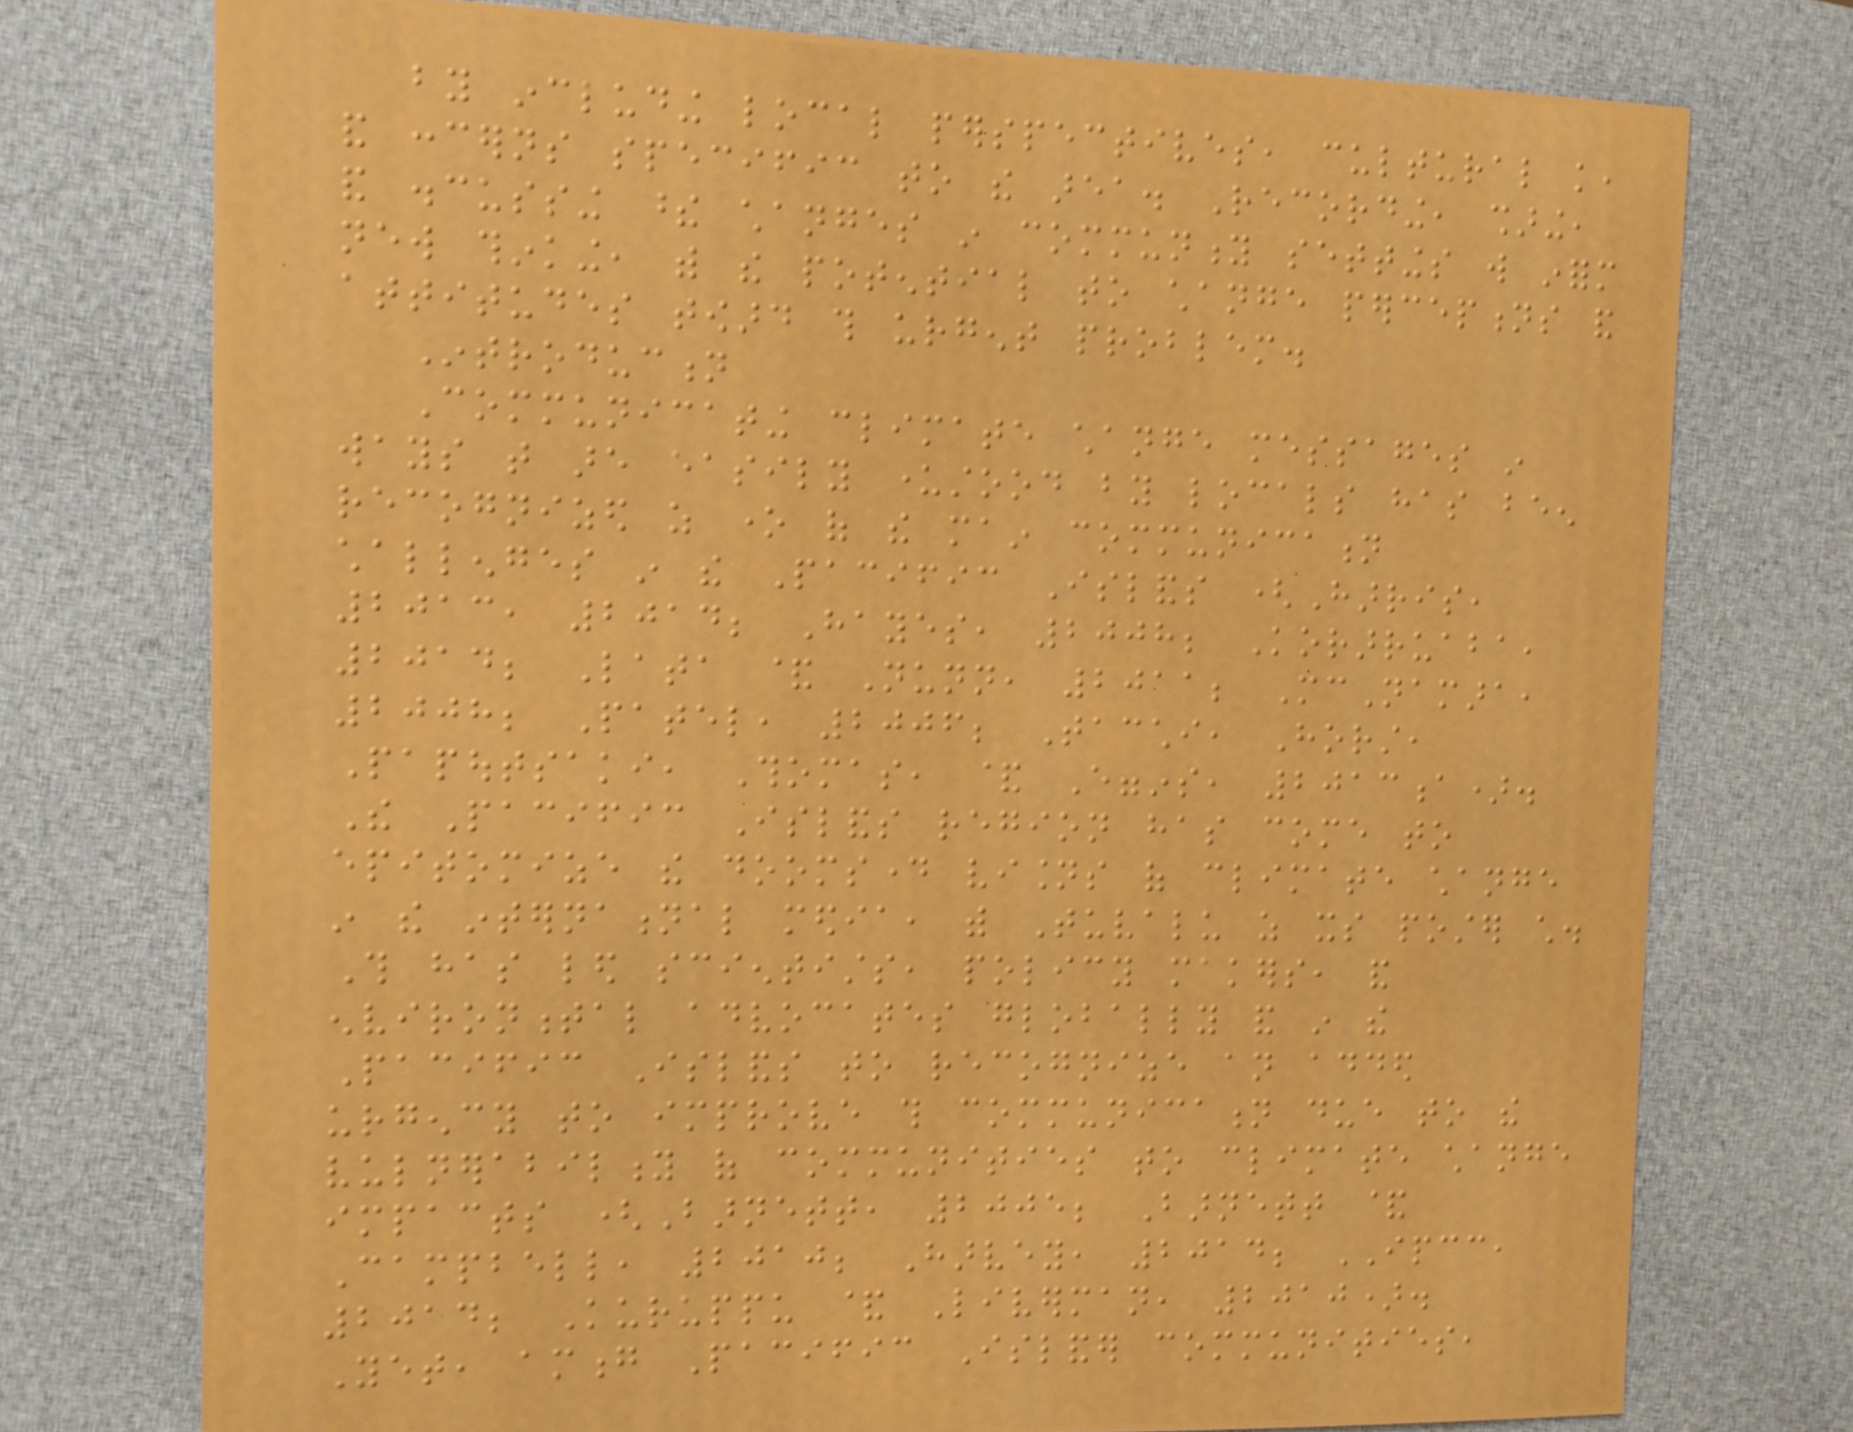by including local perspectives, cultural knowledge,
and concerns specific to the area. Recording, sharing,
and discussing these changes in community settings will inform
new thinking, with the potential to change perceptions and
attitudes toward this urgent problem.
Introduction
Communicating climate change messages in
ways that are easily understood by locals has been
recognized as one of the main communication
challenges in the Pacific Islands (Harris,
2013, 2014; Hayes, 2008; Korarruaba,
2014; Lata & Nunn, 2011; McNamara,
2008; Patel, 2006; Tacchi, Horst,
Papoutsaki, Thomas, & Eggins, 2013a).
The Pacific Islands region has come to
epitomize the doomsday visions of climate change
in the international media, with Tuvalu as its poster child.
This has led scientists, policy makers, and
environmental advocates globally and in the
Pacific Islands to recognize an added
urgency to improve this communication due to the
vulnerability of communities to climate change
impacts (Barnett, 2005; Barnett &
Campbell, 2010; Harvey, 2014; IPCC,
2014; Kuruppu & Liverman, 2010).
Yet, among Pacific Islander communities,
